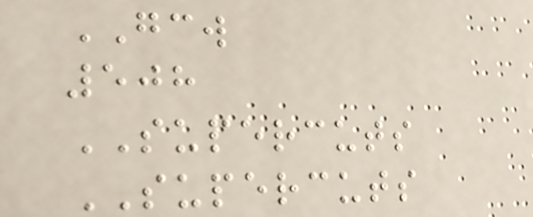GCW
508
SUPERCUTS
SUPERCUTS
